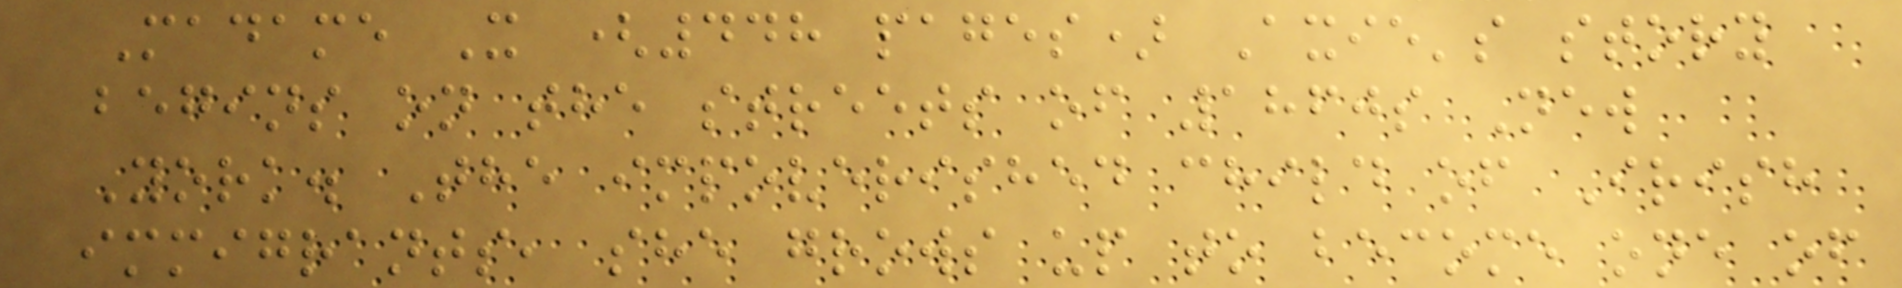Madame X (448 pages) Axie's story
begins on the streets of 1860s New
York. The impoverished child of Irish
immigrants, she grows up to become one of
